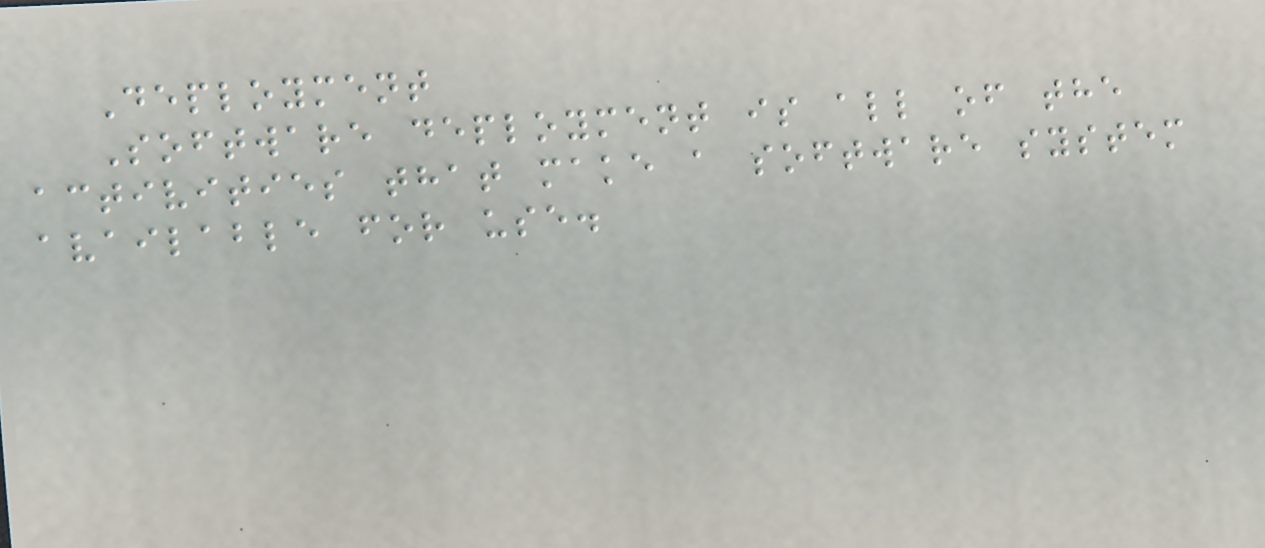Deployment
Software deployment is all of the
activities that make a software system
available for use.
